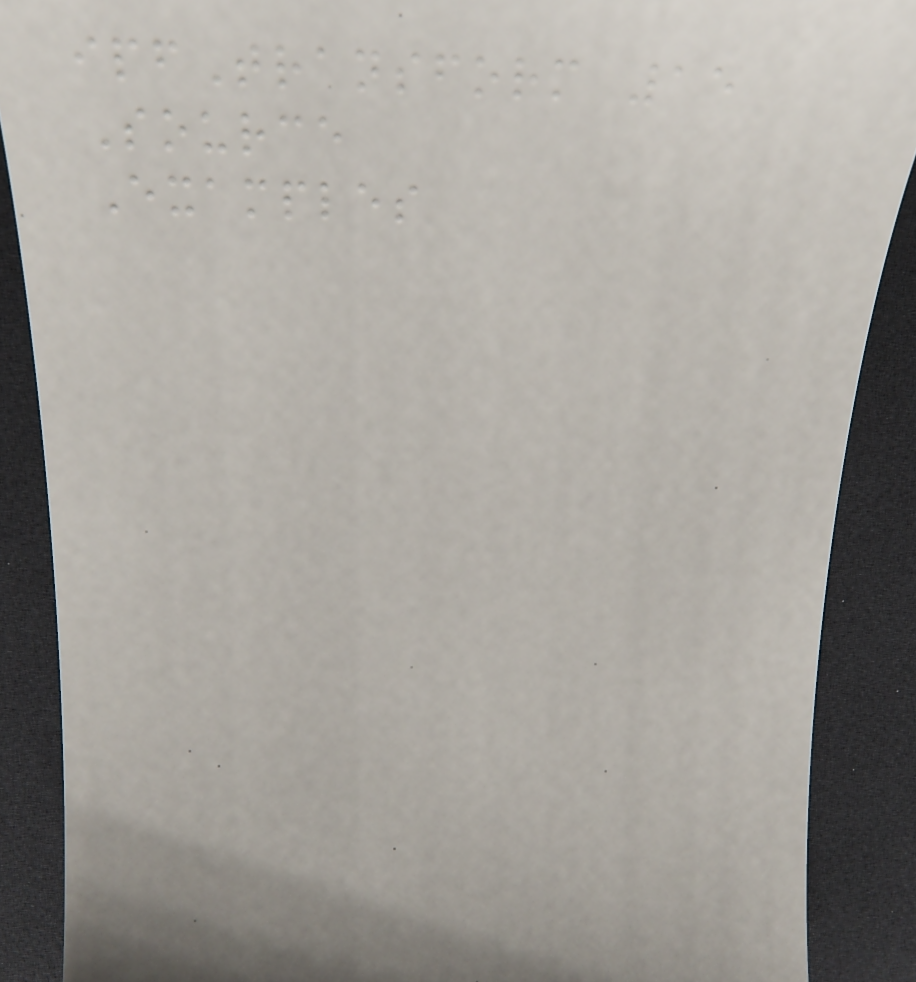ipfTransform 15
Source
Examples
